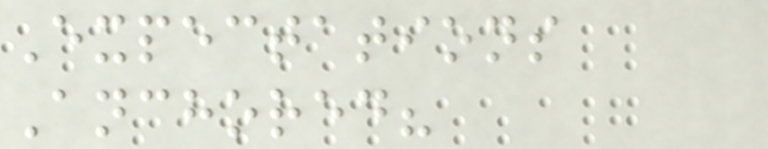Expectations
Anchored?
